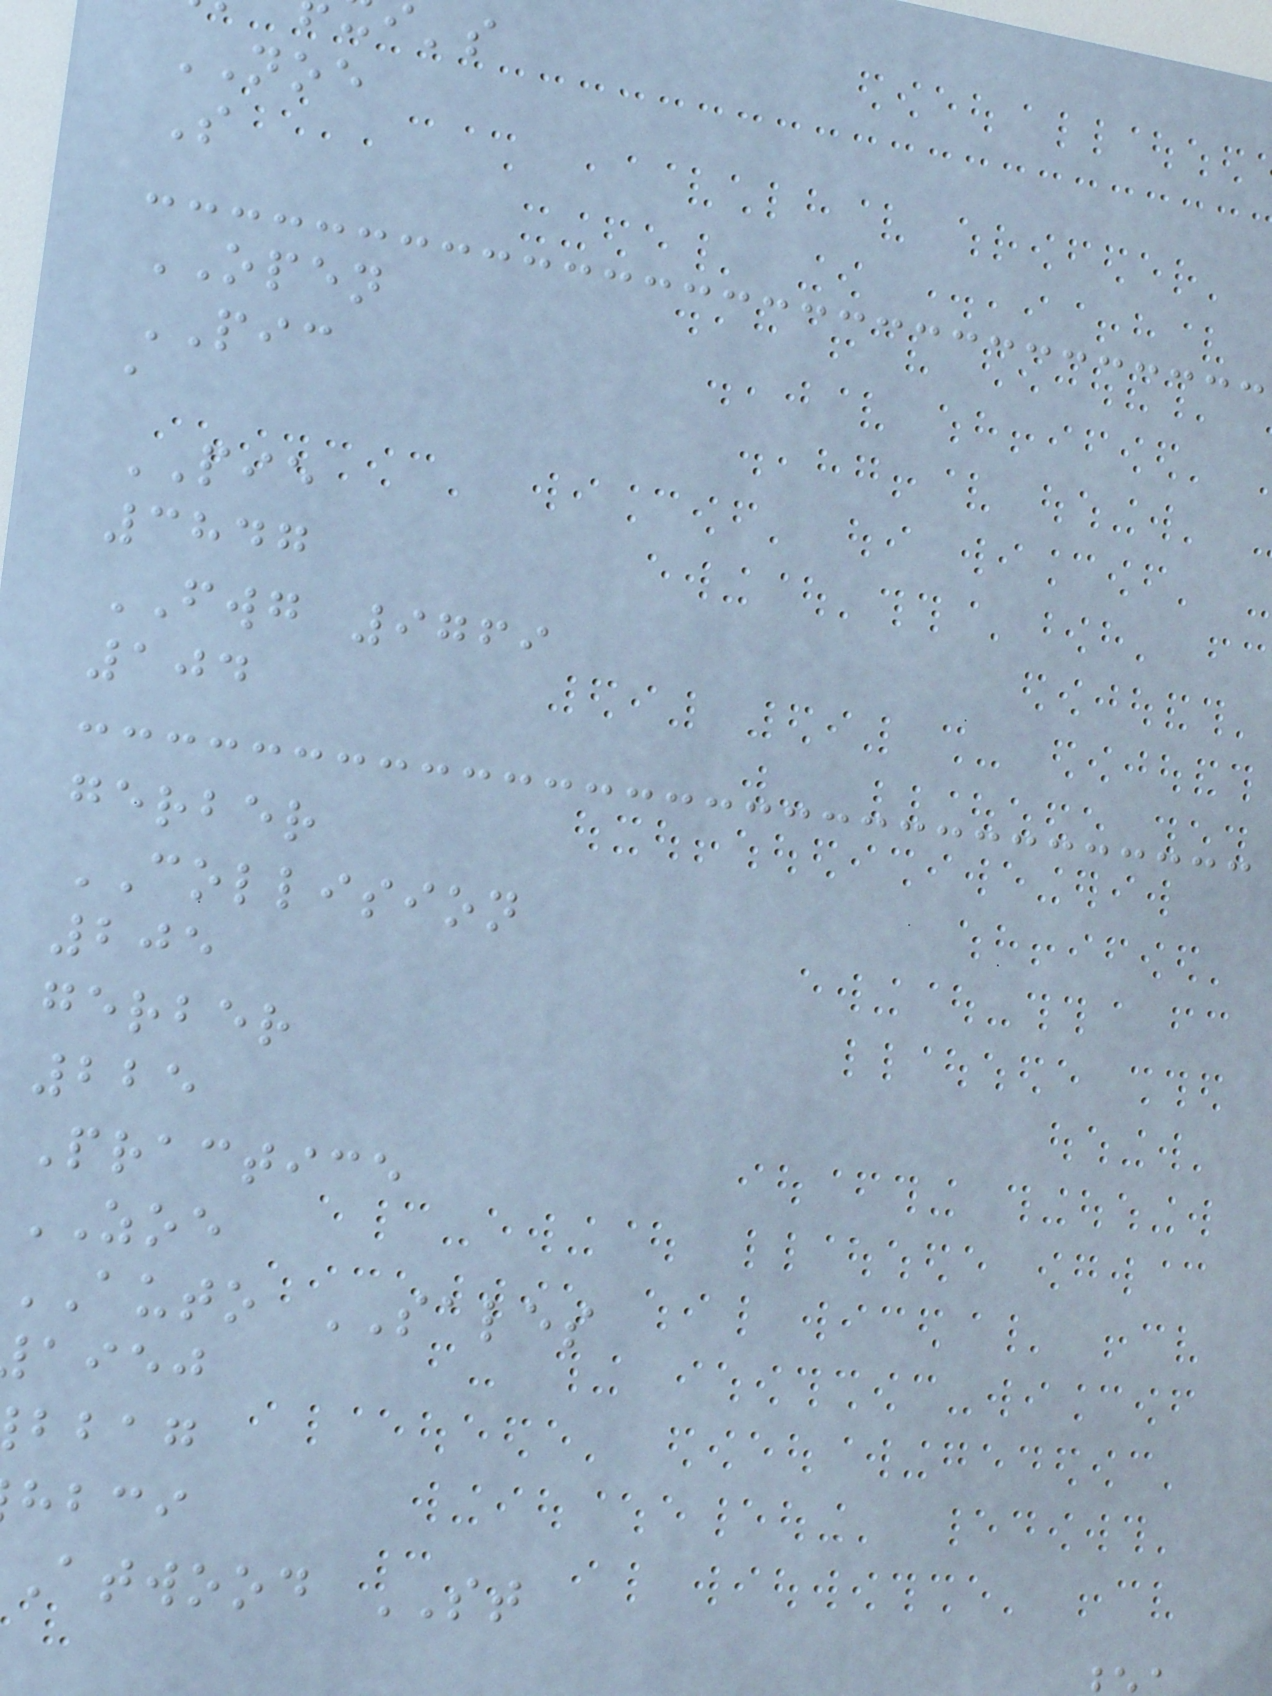NOE
S
OPEN
PIC
a
PIE
3847
FWG 9769
104
gerber
COLLISION
205
gerber
225
Practice
ZOE
AUTO SALES
aiej
bbag
hbci
atwood ST
